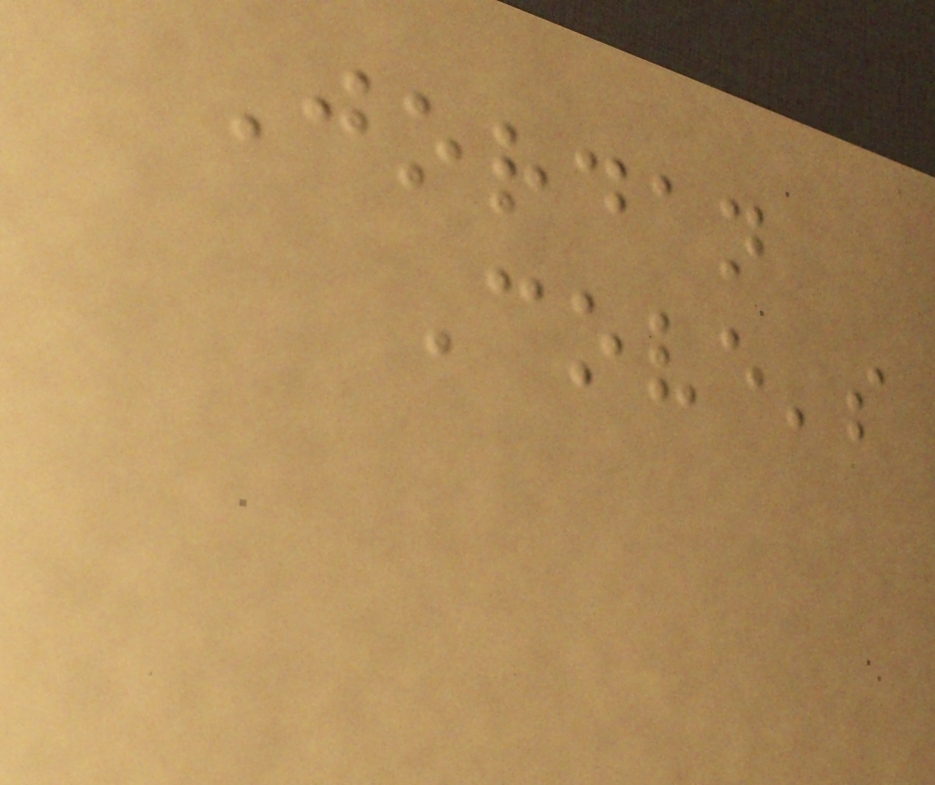Jordan
Cove's
